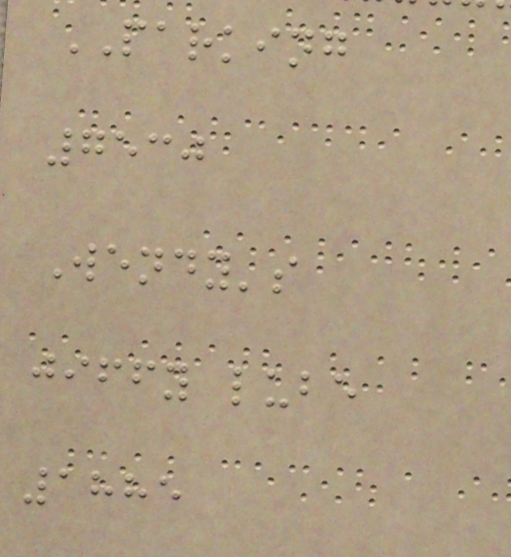PARKING
7530
Wendy's
jiffy lube
1885
